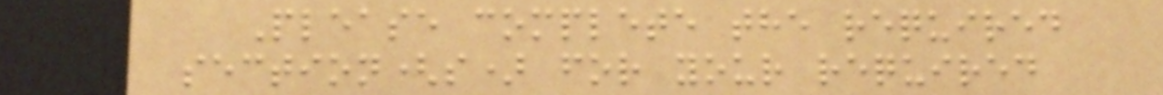Please complete the required
section(s) for your required
